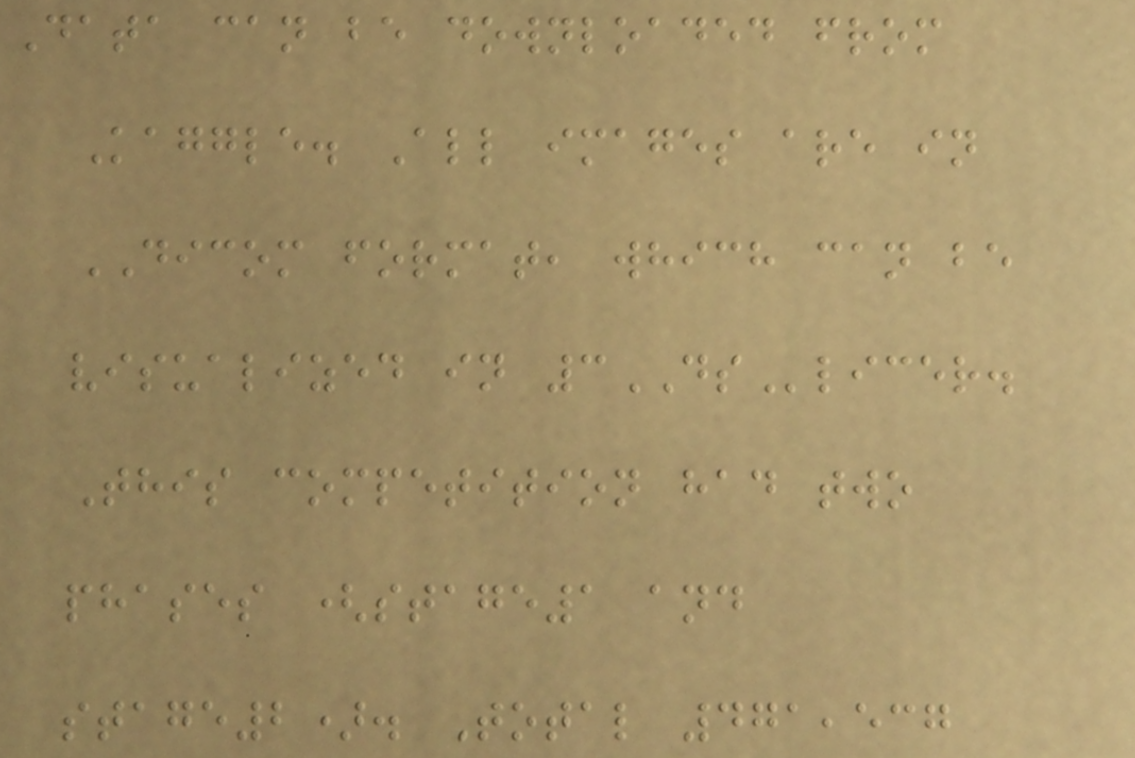Data can be downloaded from
Kaggle. All images are in
DICOM format, which can be
visualized in 3DSlicer.
This competition had two
phases (stage1 and
stage2). Total 471,537
